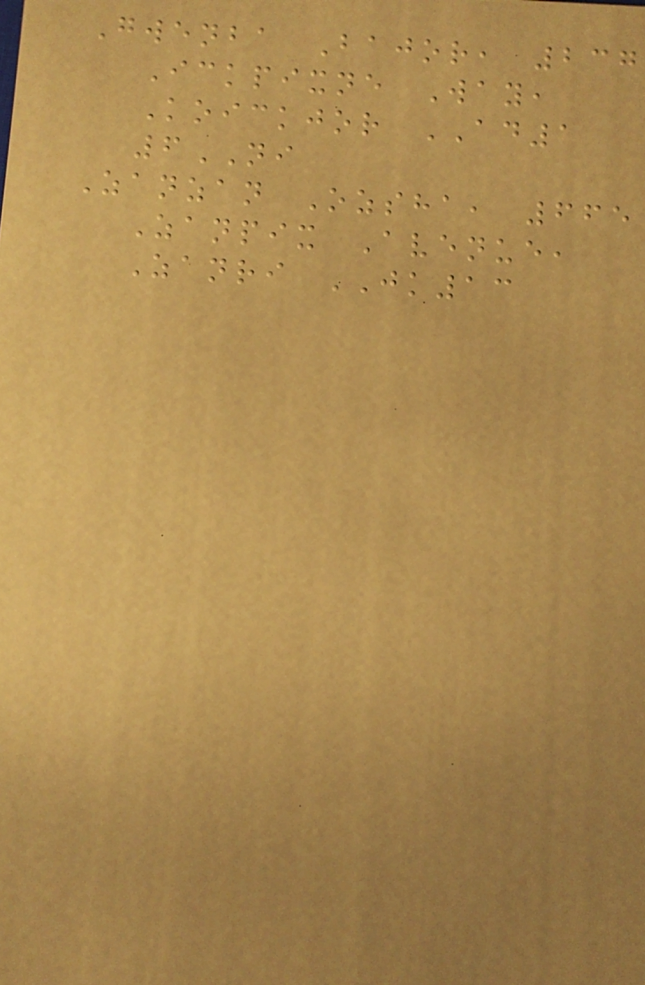Gwenba Bajor, 237
Ickpixne Way,
Koickjor AD1
6NI
Zanzan Ozsha, 665
Zanpix Avenue,
Zanri JK13
